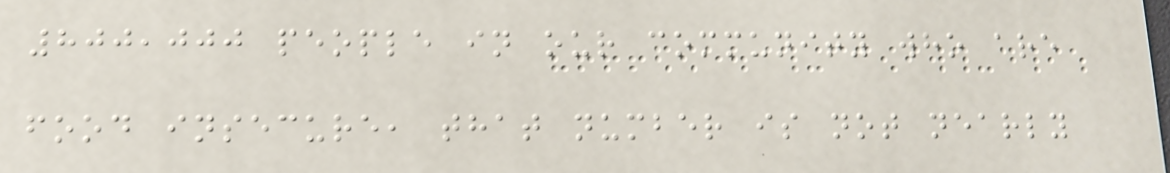800,000 people in our community who are
food insecure, that number is not nearly
